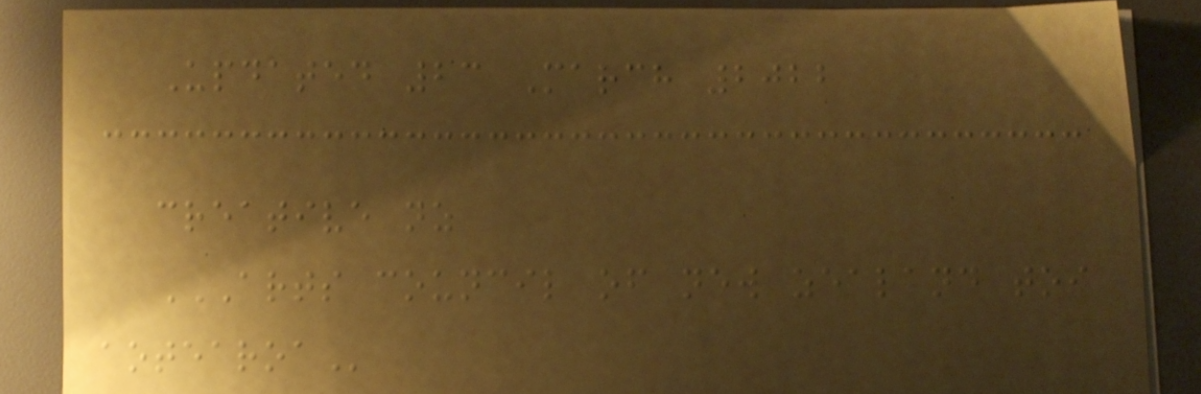Updated 23 March 2022
creative nz
ARTS COUNCIL OF NEW ZEALAND TOI
AOTEAROA
